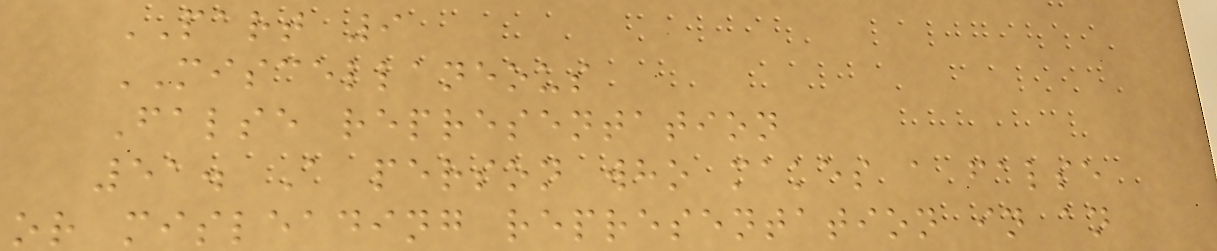PART 9
MISCELLANEOUS
False representation
51. A person who makes a false
or misleading representation in an
